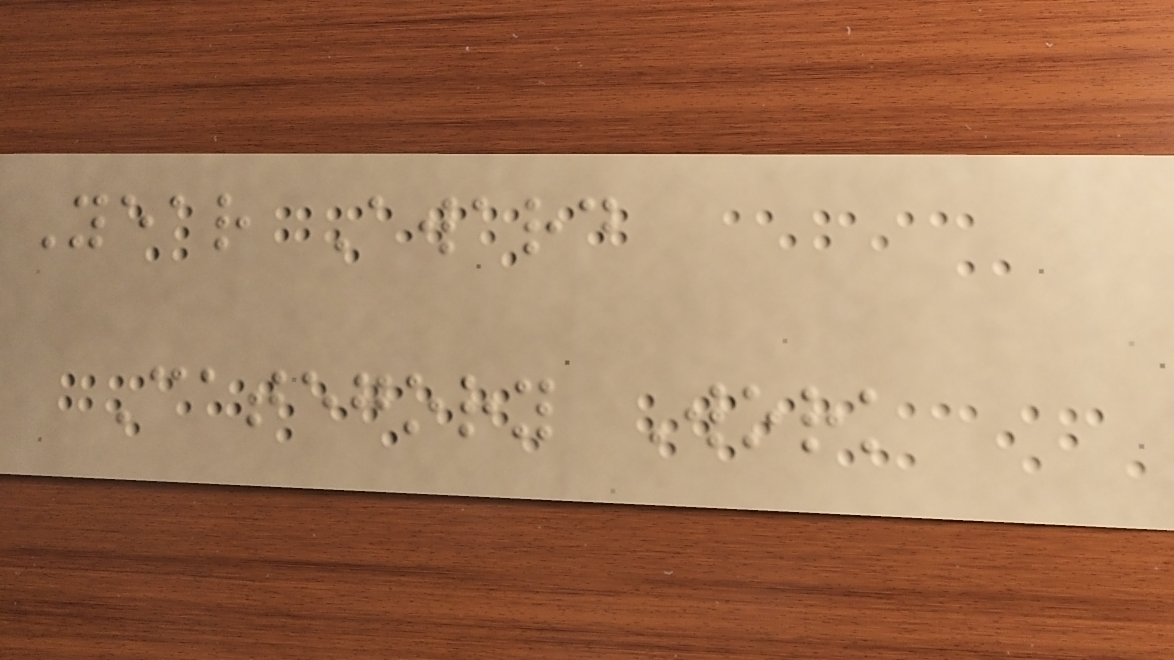Year Award
Category Work
